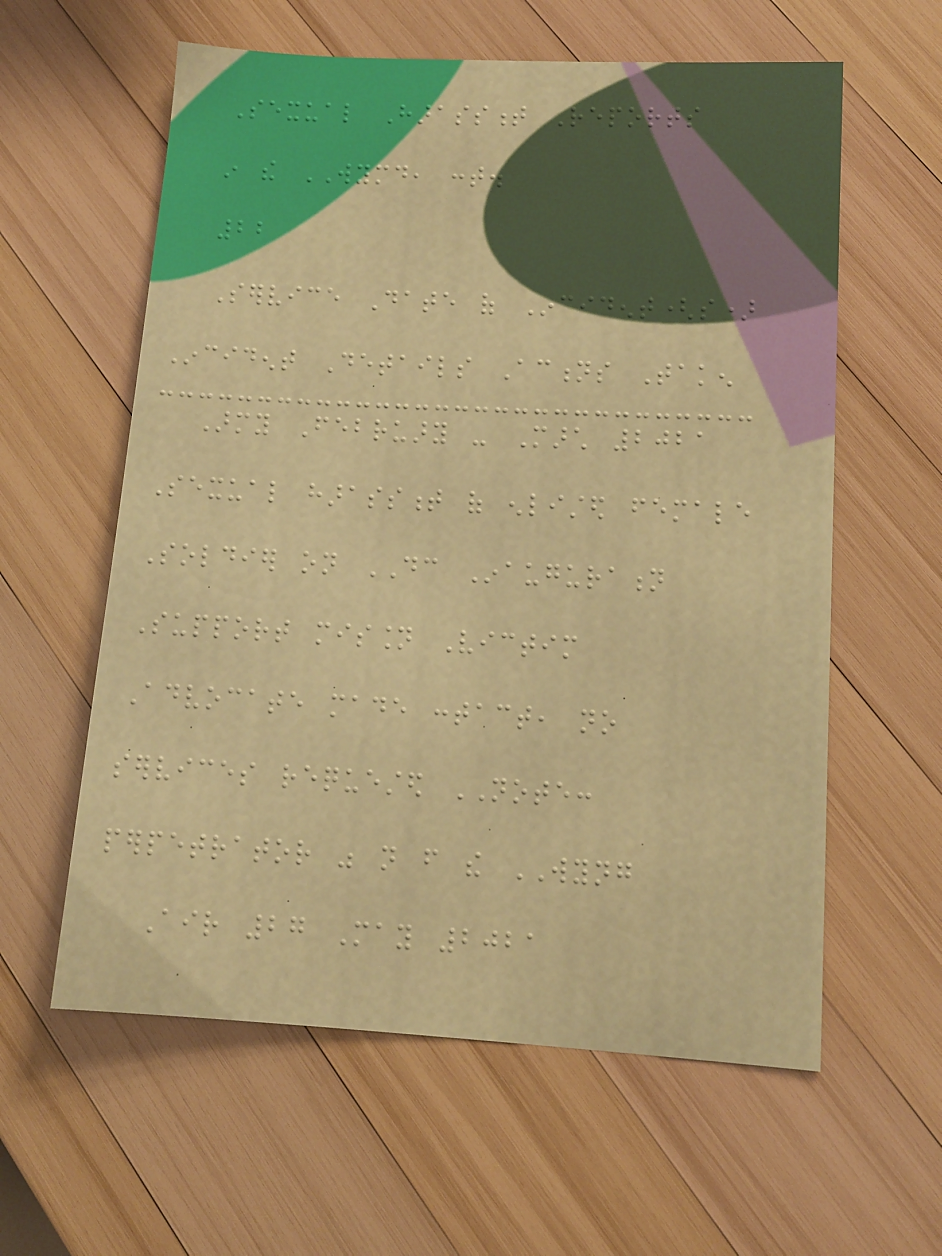Sexual Harassment Reports
in the WYMD, cont.
22
Service Date of Incident(s)
Incident Details Actions Taken
Army February - March 2021
Sexual harassment of enlisted female
Soldier on DC Inauguration
Support mission Victim
Advocate made contact, no
services requested NOTE:
perpetrator was not from the WYNG
Air 27 May 2021
